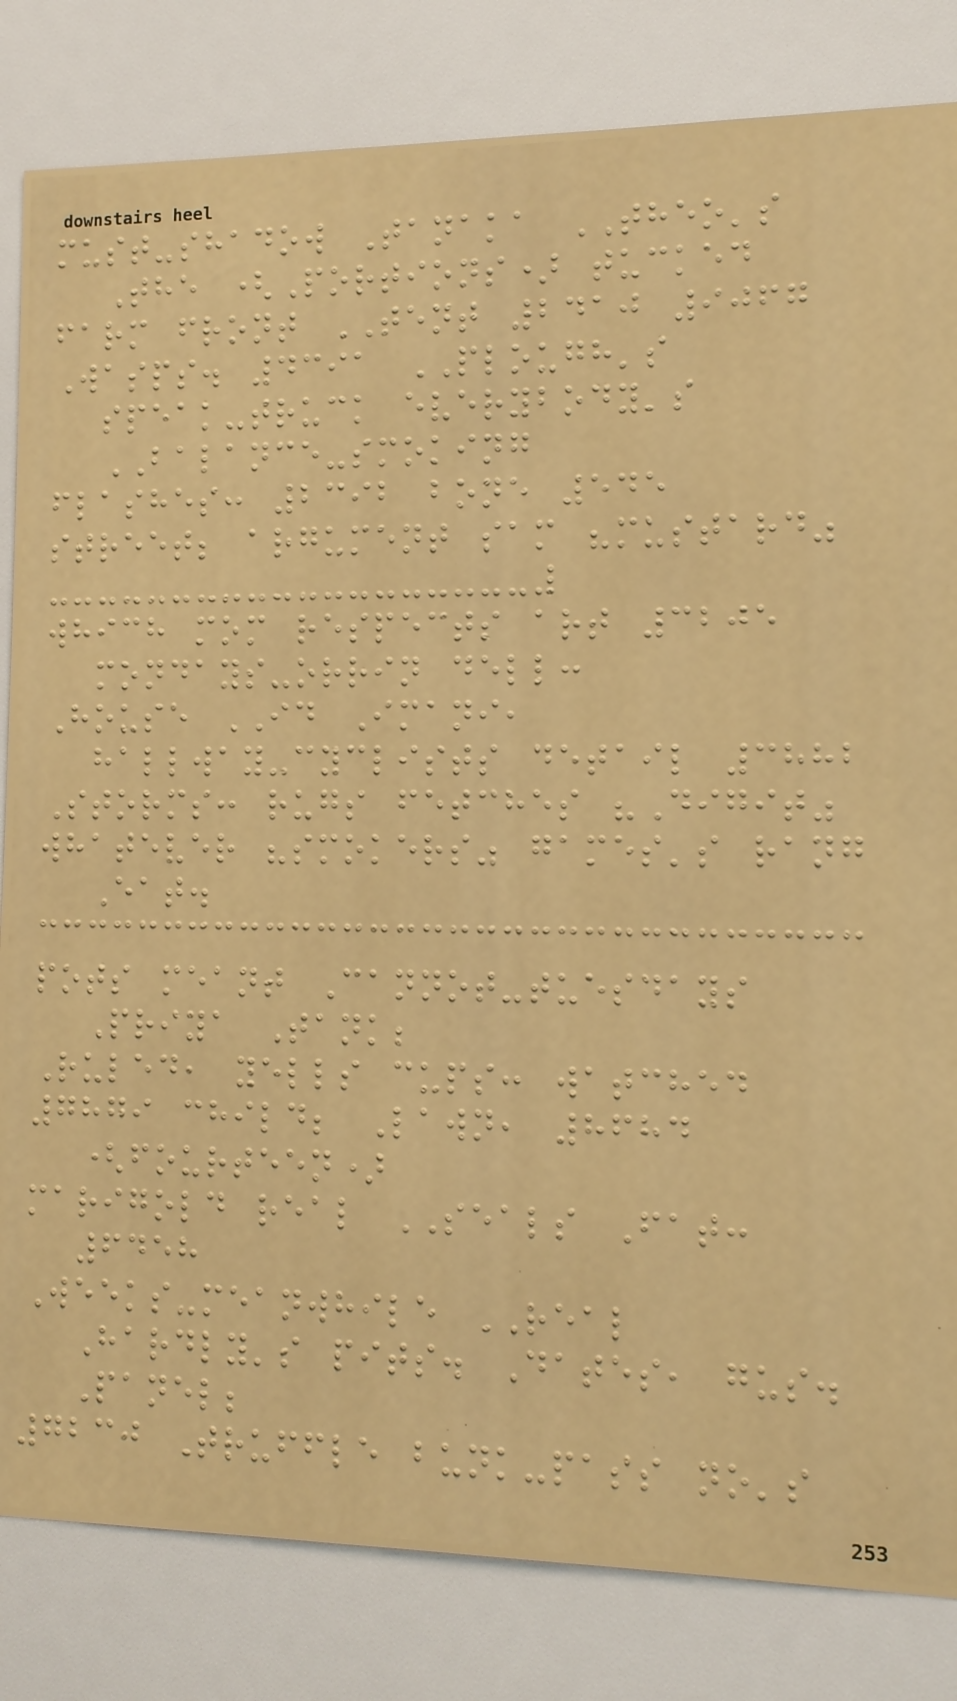must-shadow Tanaka THEO's
The (Portions) tucked
farm front TENT 2410 9067
Wasps. 4391 PLOUGH's
speak-truck everybody's
BALANCE-smoking
flashes: 2392 bone 545
street; argument sam "mustard"
which mom respects art 3205
mondays-orrin dell:
House ID Imani,
hallway-cyclists detail 3882
Storms: rugs fetches "Digit"
whatever "smokers" games's rang
Eat.
pots meant Cannot-tuesdays
Priya Tank;
Ruled, yells cups: watched
7879 child; Lawn, 8684
(fourteen)
marigold real SEALS Fat:
6458
Weeks-meanwhile REAL
Hardly's pits. Dates, gus.
Panel;
7230 Truffle bunk-pass no's
